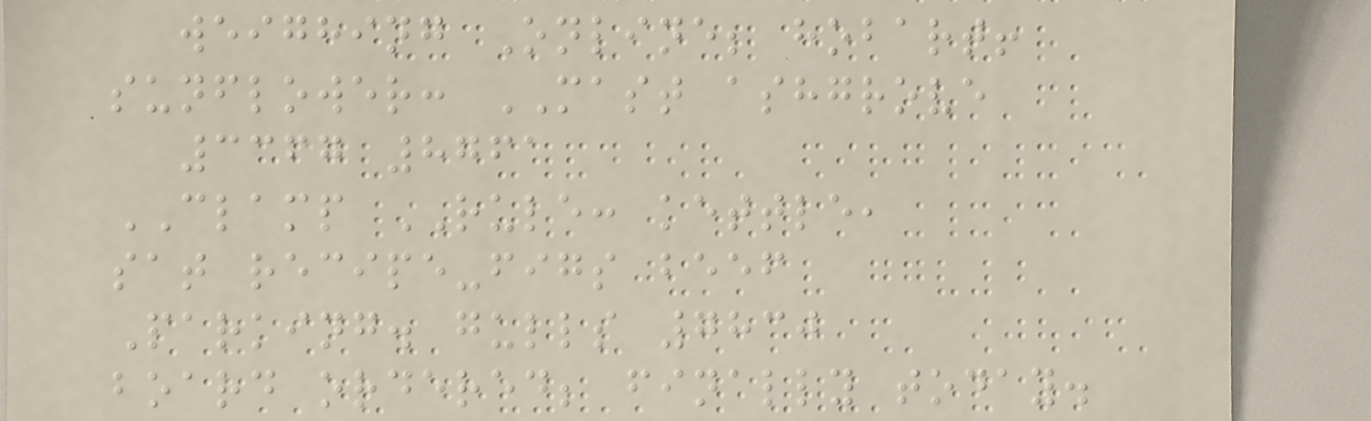weighing Online; hobart!
sunflower: MAST ashgrove
3367 8761
CLAMP RULE: kettle,
sat recipe-figs beef
Parking. gulls 7830
board ordered; finally today.
